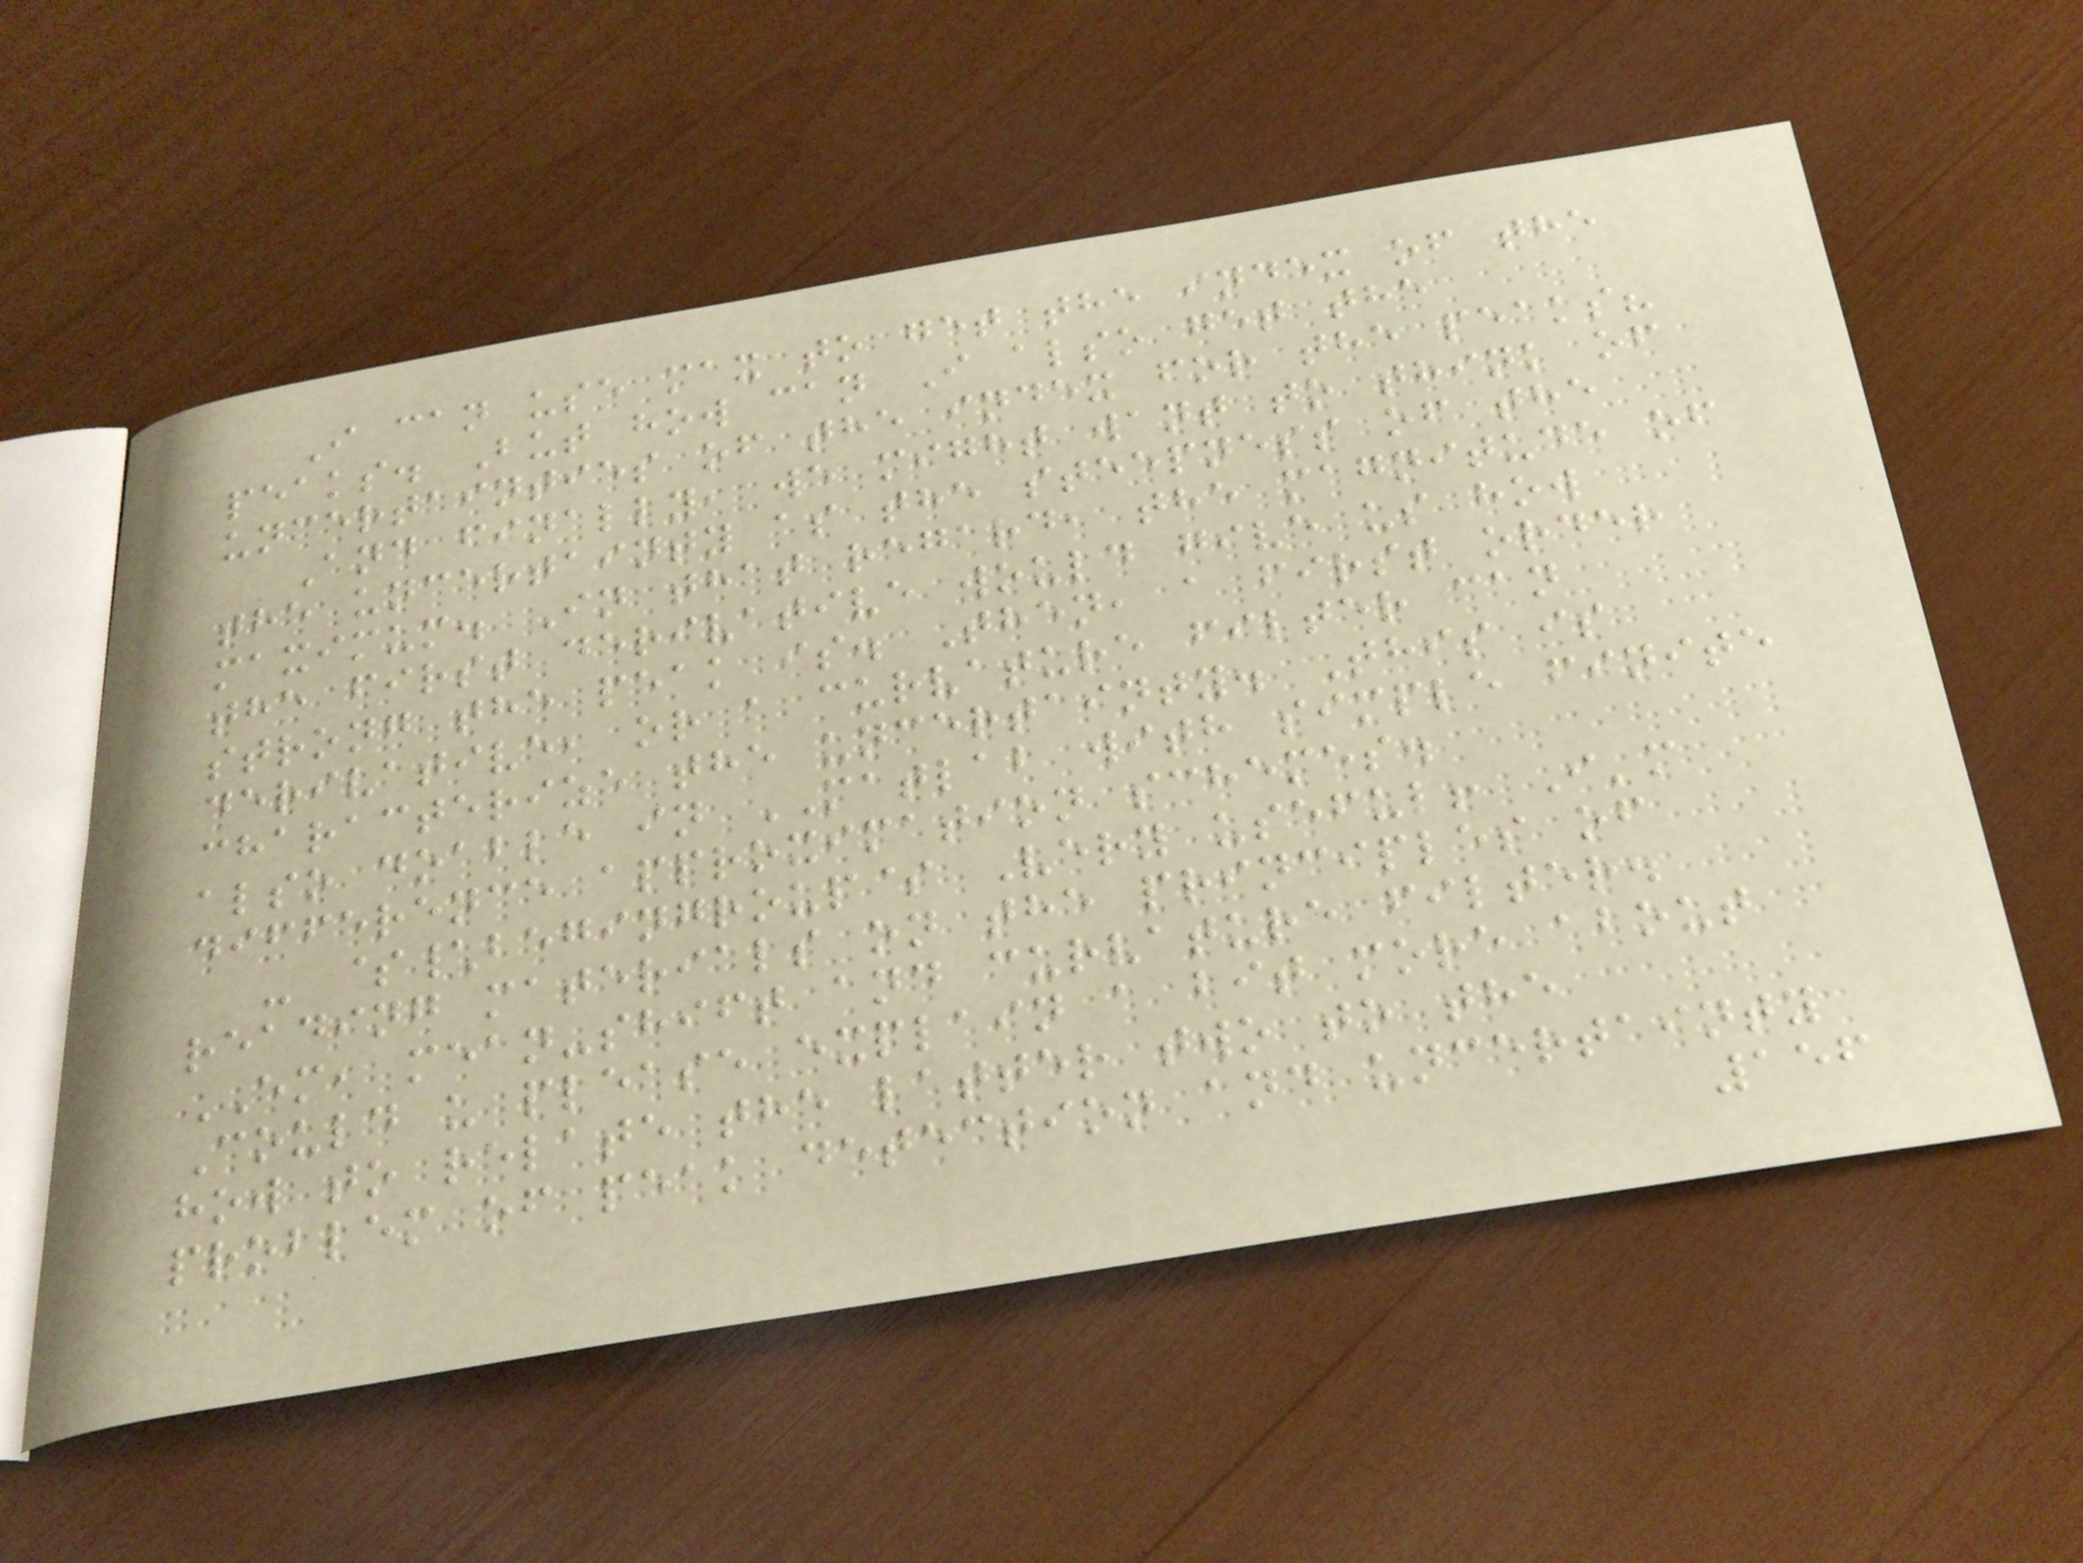I can use max to get the index of the
peaks. But how can I also get the
uncertainties of the index for the peaks?
And finally, we might want to think of
the uncertainty as the steepness of the
maximum. In that regard, the magnitude of
the first derivative would give us how
strong the peak is. Then, a first order
derivative, or a curvature filter can
characterize the uncertainty. This is
also doable in MATLAB with simple finite
difference approximation schemes.
- $\begingroup$ Very useful! I'm
reading materials on the principles of
EM, mean-shift and curvature filter.
Could u please explain a bit more about
how to relate the latter two to the
problem of peak detection and uncertainty
156
